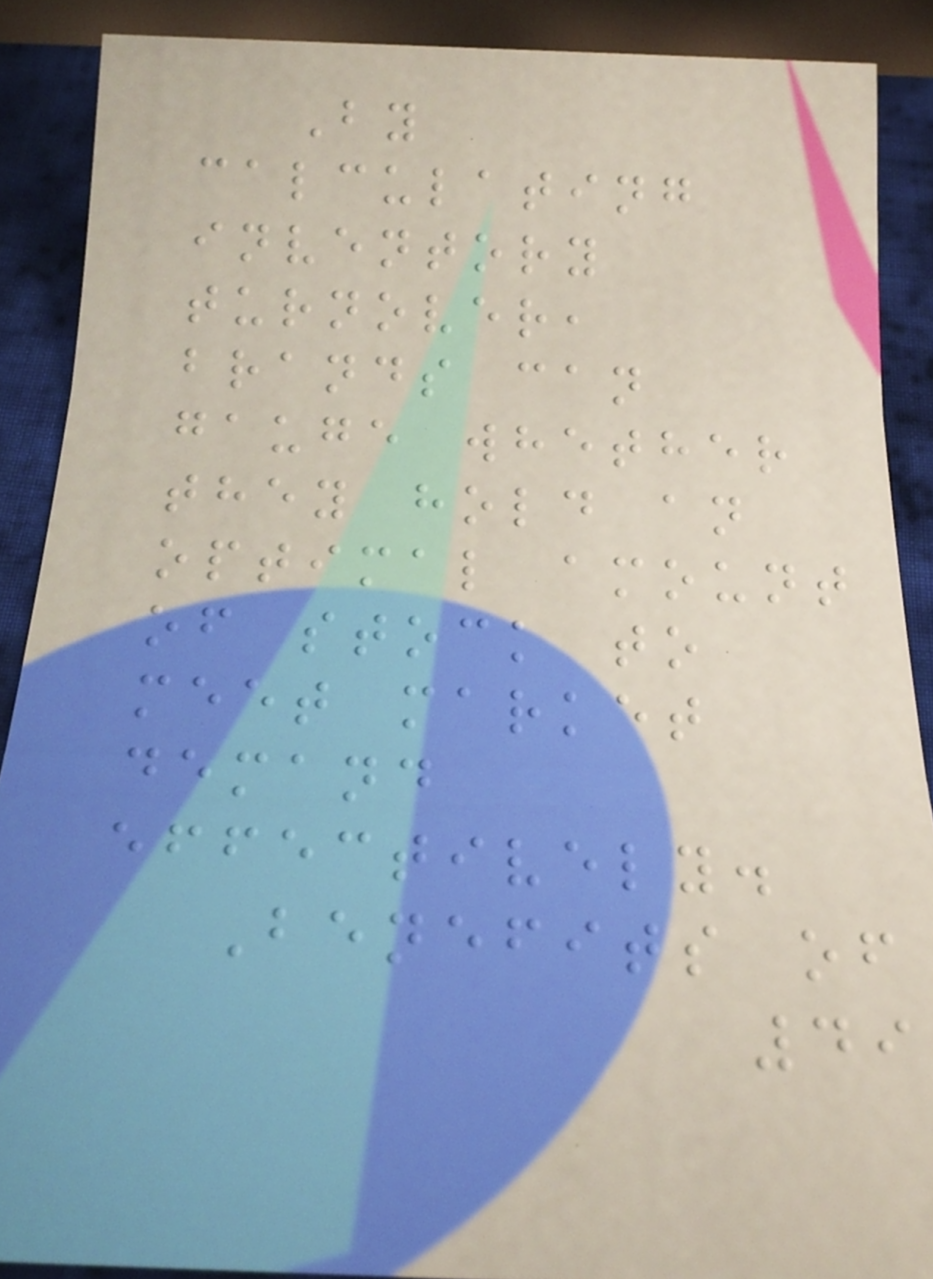By
calculating
inventory
turnover,
brands can
gauge whether
they hold an
optimal amount
of stock to
meet market
demand
effectively.
Benefits of
49
